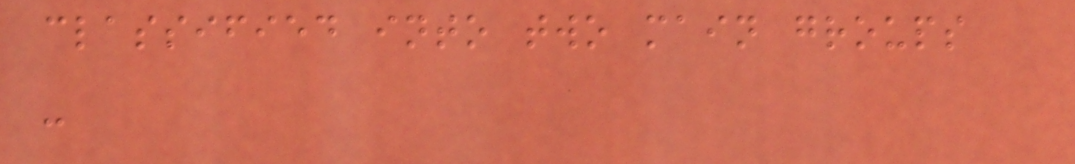classified into two main groups
-
